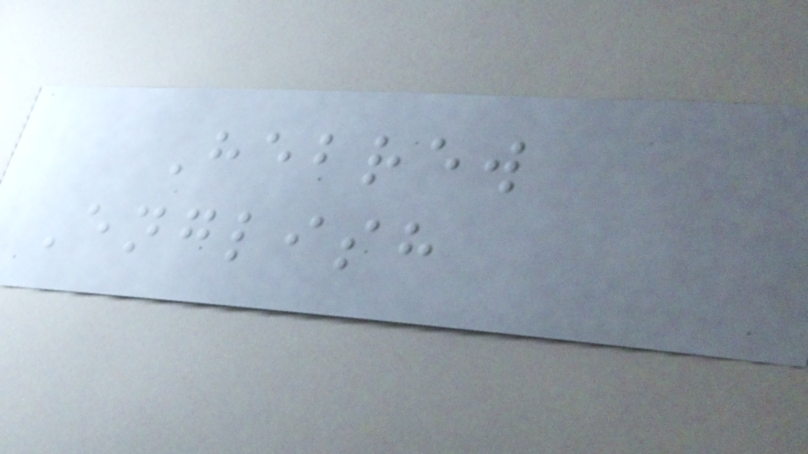Hebrew
English
